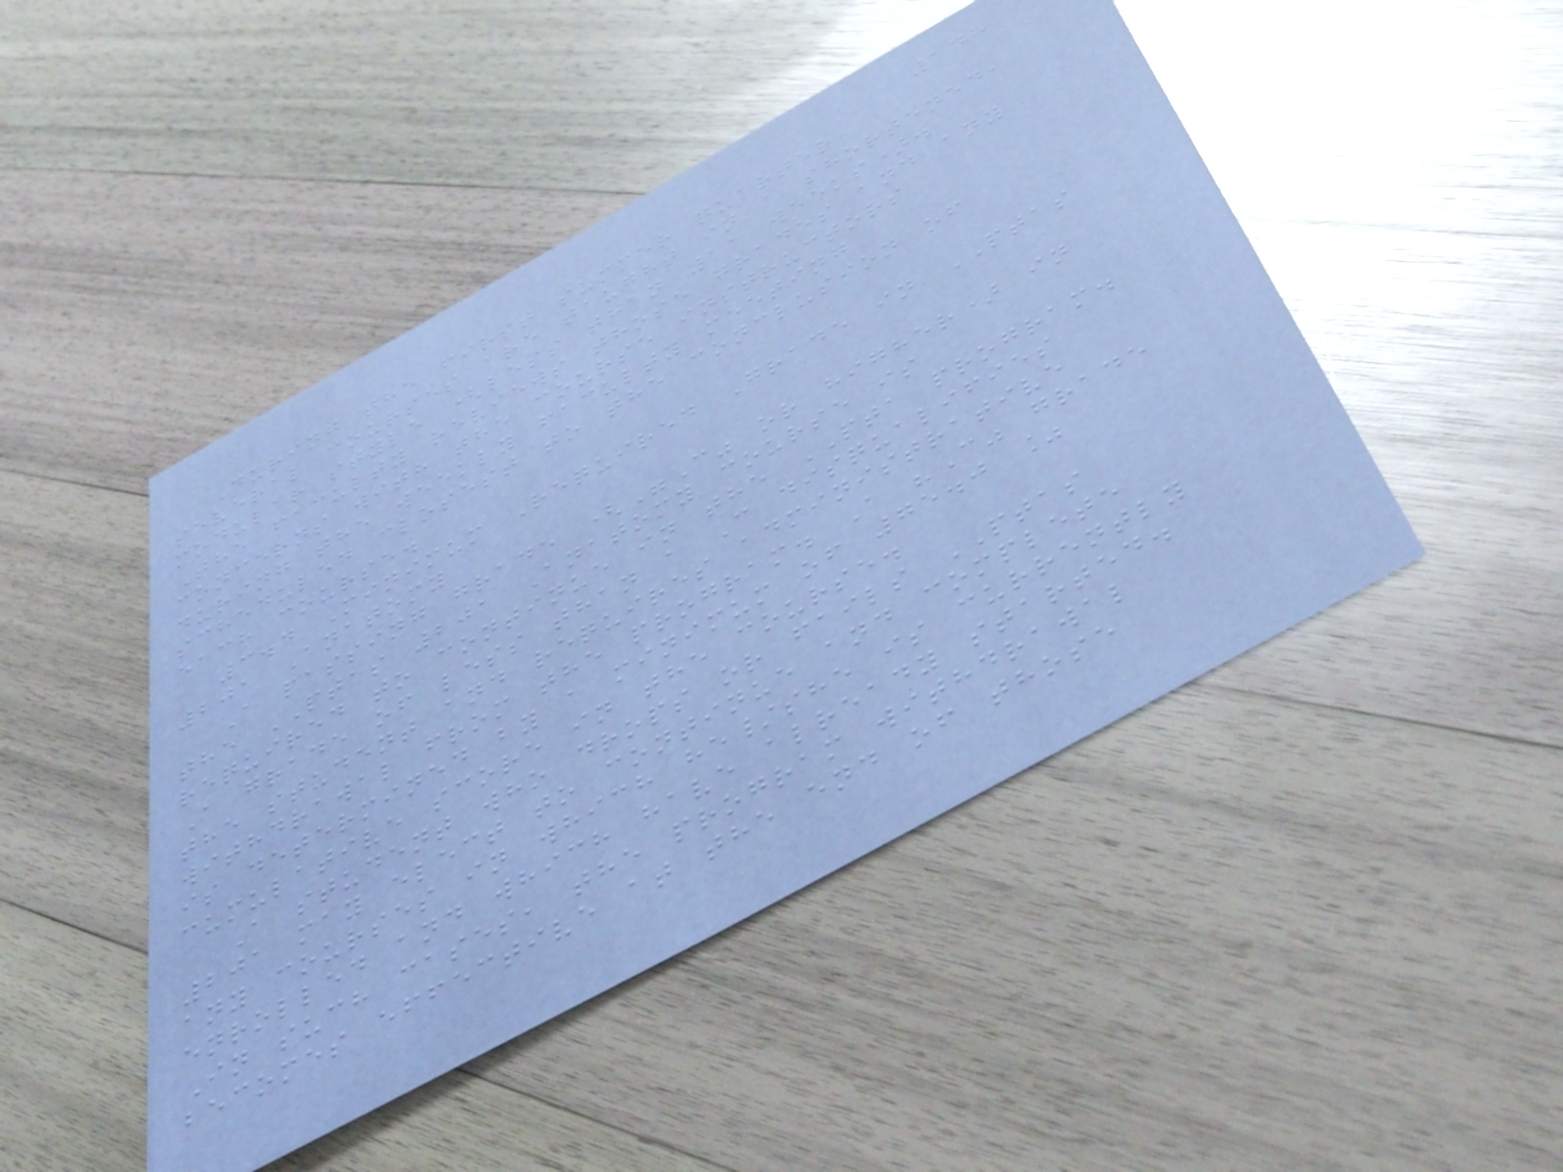148
During the first summer quarter,
several courses are taught in a shortened,
modular style (less than 11 weeks).
The faculty reviews those grades and any
concerns with the course instructors
during the weekly faculty meeting
scheduled closest to the conclusion of
each course.
3.4 Minimum Required Grade in PTAS
201 Anatomy
A passing grade ("C" or higher) in
the PTAS 201 Anatomy course is
required to continue in the PTA program.
A grade of less than a C disqualifies
the student and requires administrative
withdrawal from the program. A "C" grade
is determined by a minimum of 75.0 %
cumulative score in the course.
A student who drops or fails PTAS
201 may elect to continue and complete
any courses in which he/she is currently
enrolled and which have already started.
In such cases, the program withdrawal
becomes effective at the end of those
